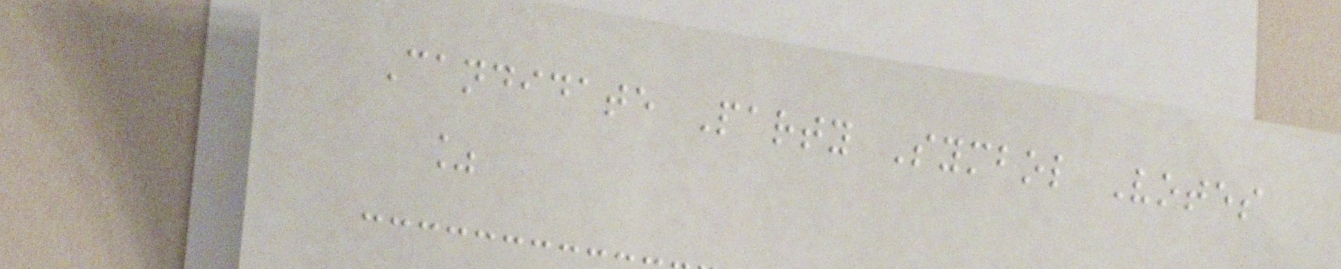Candidate Party Symbol Votes
%
